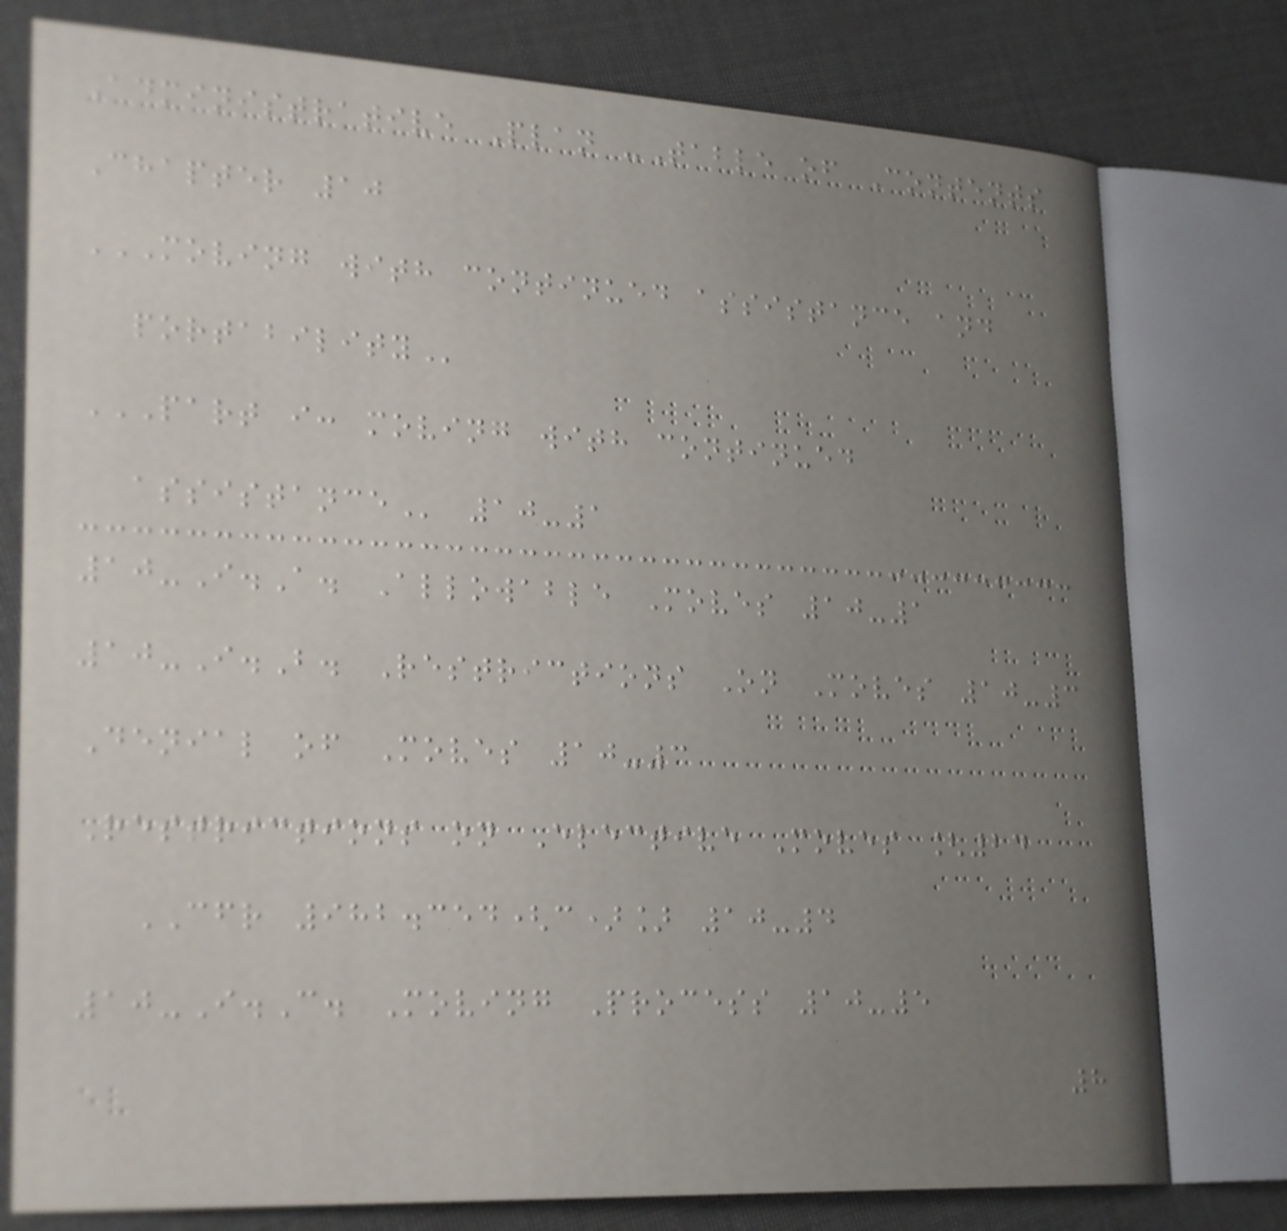Administrative Plan -Table of Contents
Chapter 10
MOVING WITH CONTINUED ASSISTANCE AND
PORTABILITY
PART I: MOVING WITH CONTINUED
ASSISTANCE 10-1
10-I.A. Allowable Moves 10-1
10-I.B. Restrictions On Moves 10-3
Denial of Moves 10-3
Restrictions on Elective Moves [24
CFR 982.354(c)] 10-4
10-I.C. Moving Process 10-5
8
